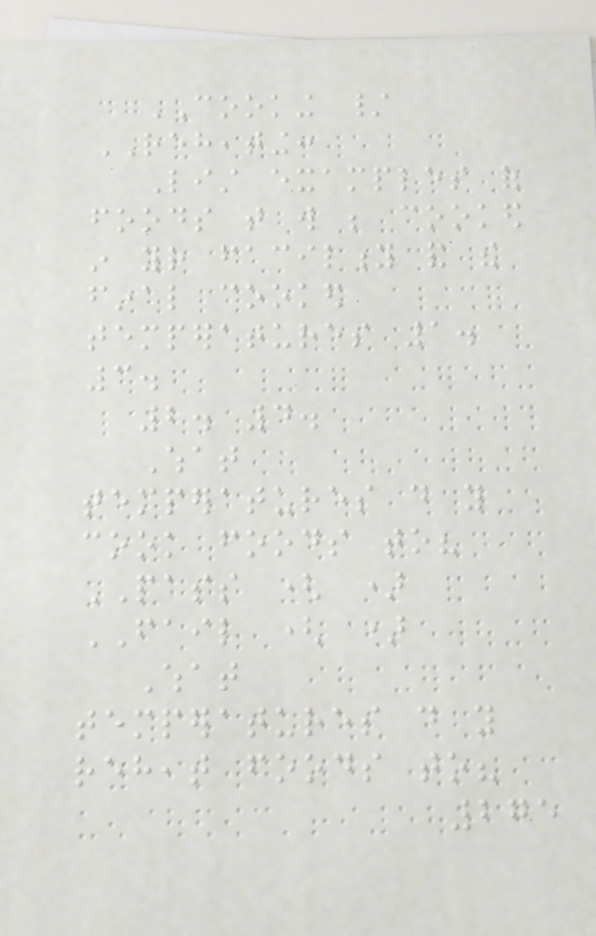COOKING /
REHEATING:
List examples of
foods that will be cooked
in your facility and the
final cooked
temperatures 1.
3.
2. 4.
What
temperatures do you
cook foods to?
PASS ( )
FAIL ( )
What
temperatures do you
reheat foods to?
275
